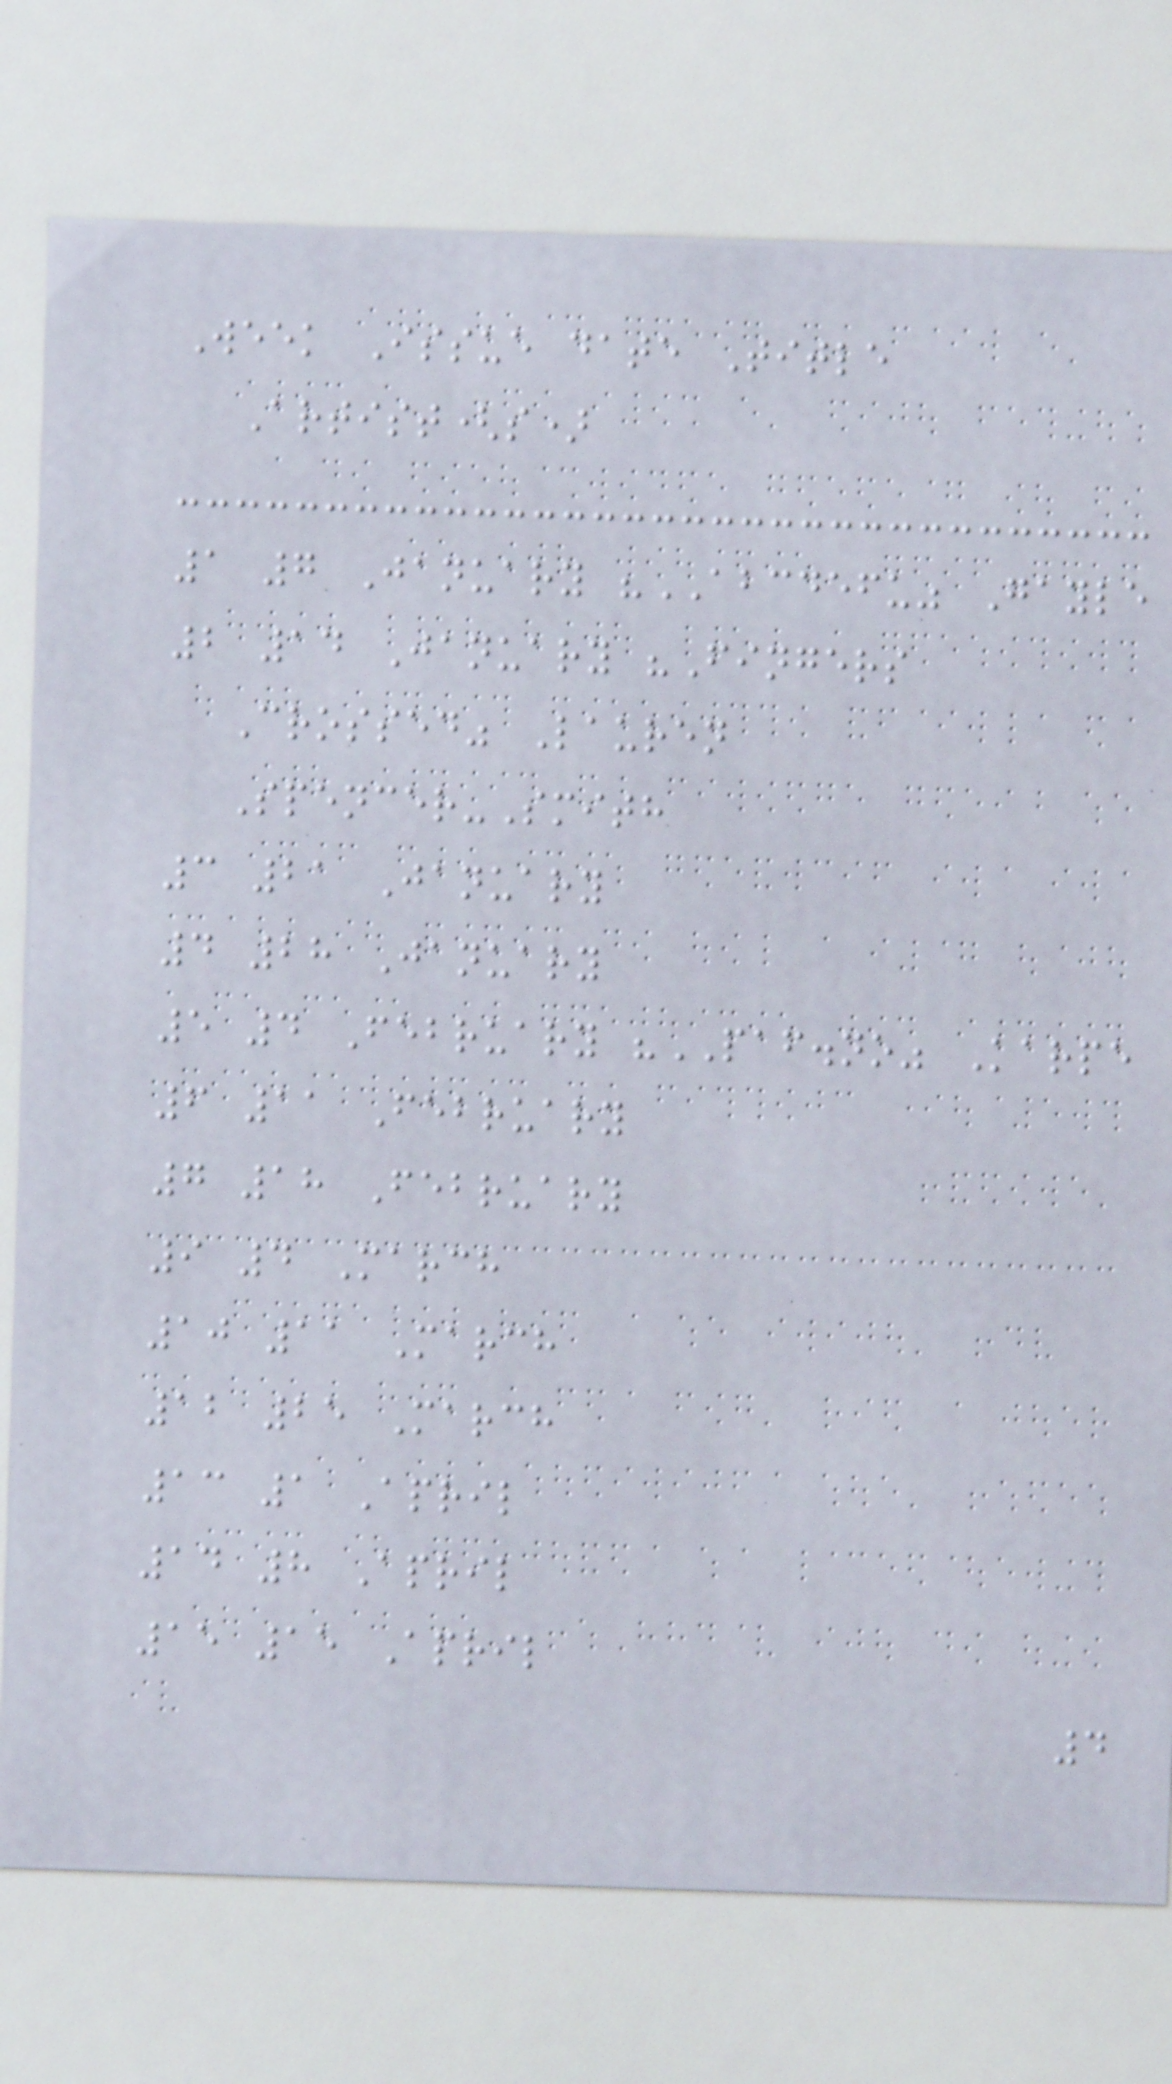Week Issue date Title
Artist(s)
1 7 January "ABCDEFU" Gayle
2 14 January "Fingers
Crossed" Lauren
Spencer-Smith
3 21 January
4 28 January
5 4 February "PAF.no" Karpe
6 11 February
7 18 February
9 4 March
10 11 March
12 25 March
13 1 April
14 8 April
15 15 April
4
